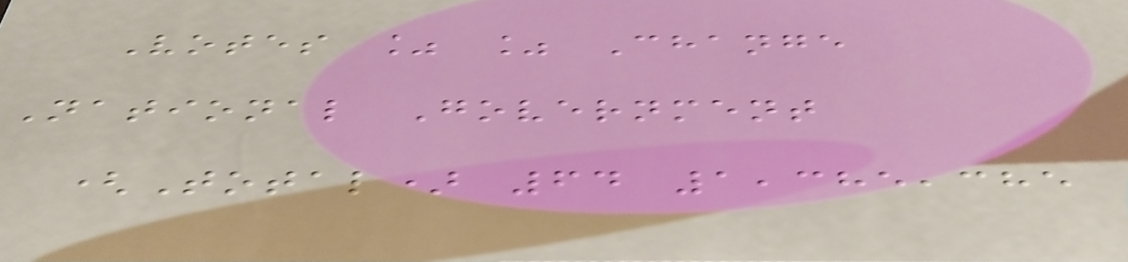Votes % % Change
National Government
(Total) 64 1,385,385
